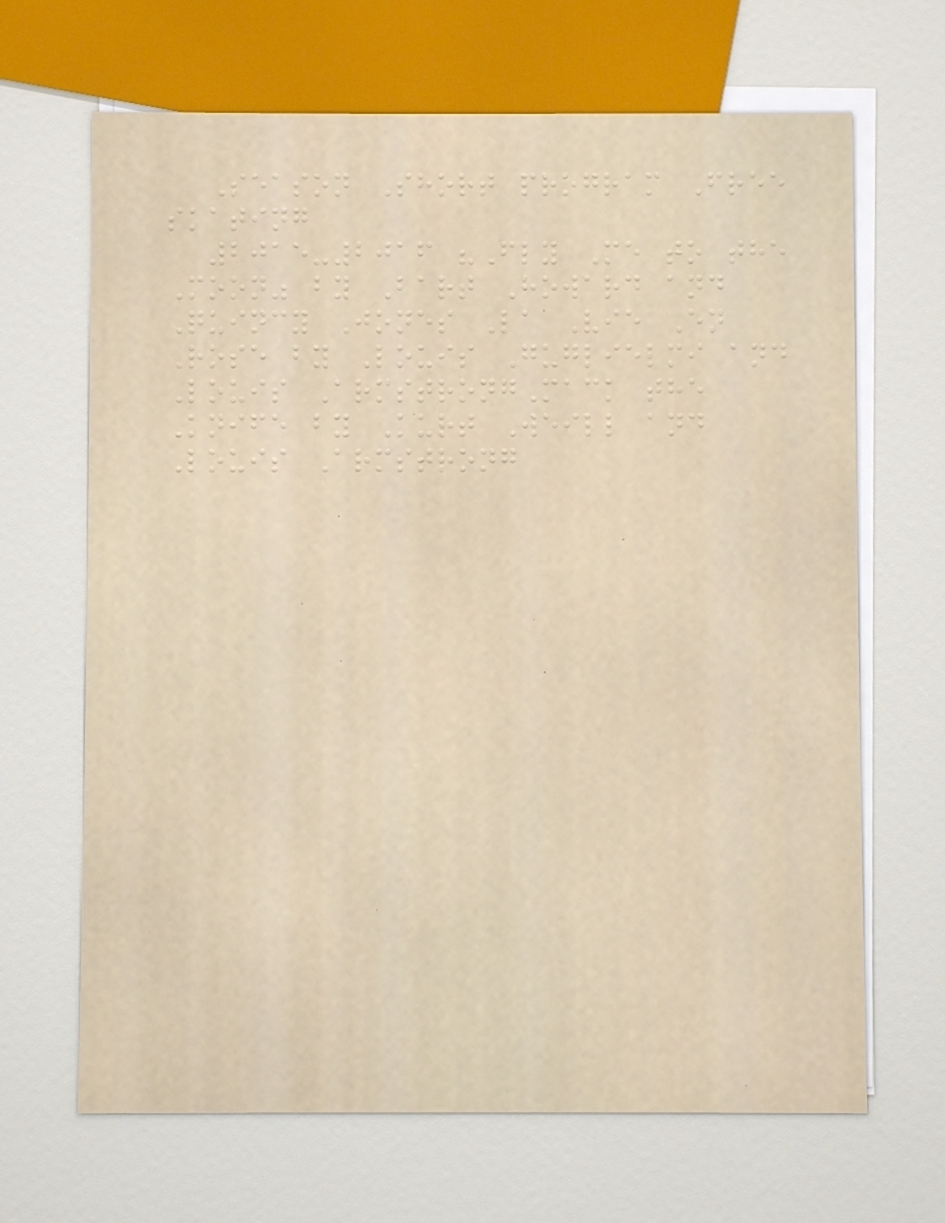Season Short program Free
skating
2015-2016 "Fly Me to the
Moon" by Bart Howard and
Quincy Jones La Vie En
Rose by Louis Guglielmi and
Louis ArmstrongMack the
Knife by Kurt Weill and
Louis Armstrong
